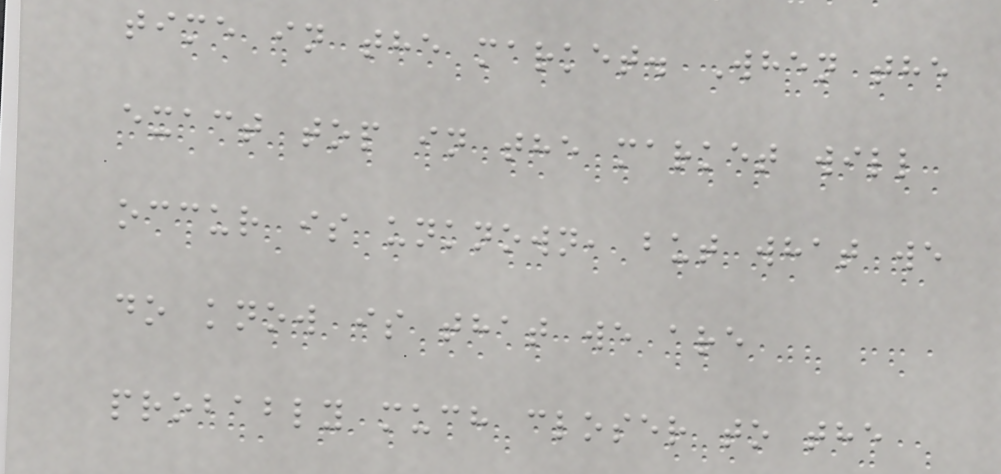time in the market. When the
exact top in the market will
occur is unknown, but what we
do know is that we are
probably much closer to the
